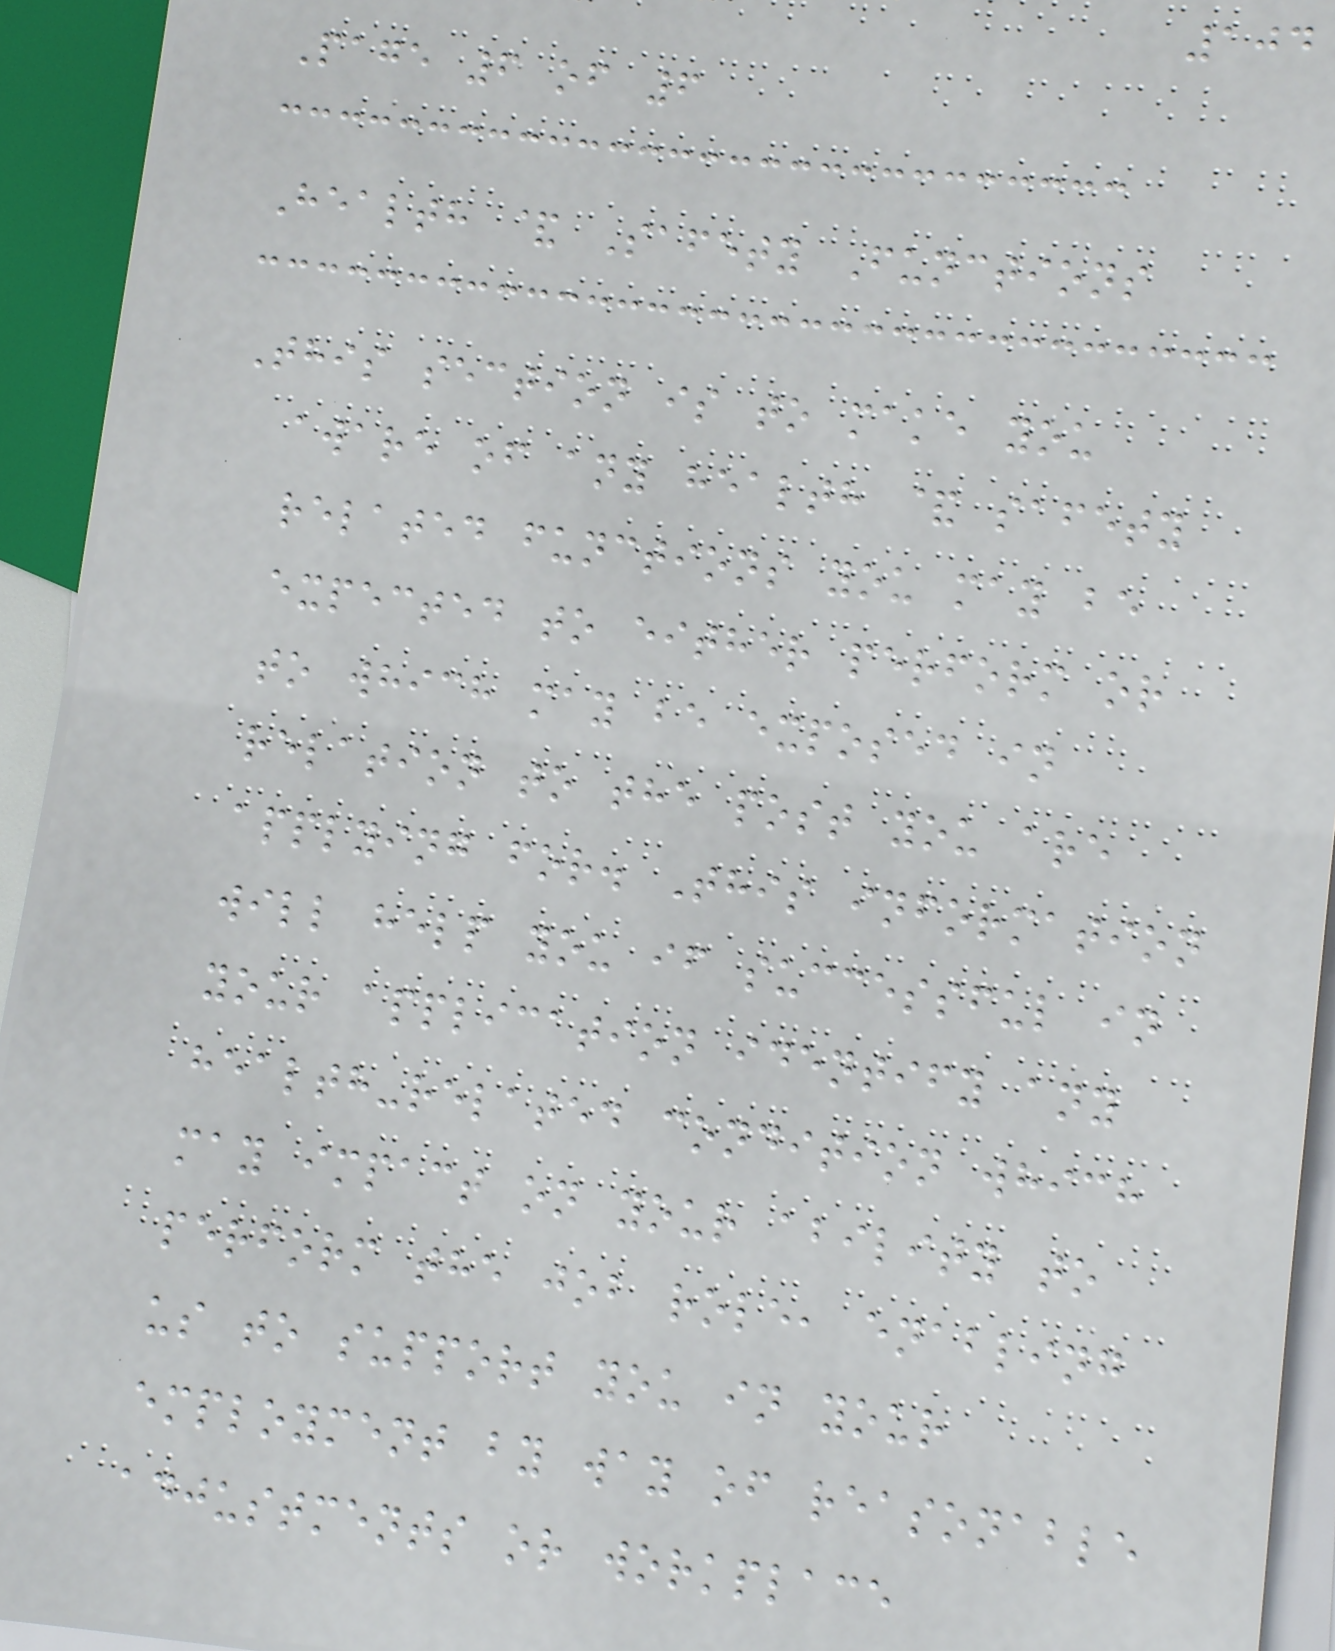104
Page 6 of 6
Health & Safety Functions
This section is to make you
aware of any health & safety
related functions you may be
expected to either perform or
to which may be exposed in
relation to the post you are
applying for. This information
will help you if successful in
your application identify any
health-related condition which
may impact on your ability to
perform the job role, enabling
us to support you in your
employment by way of reasonable
adjustments or workplace
